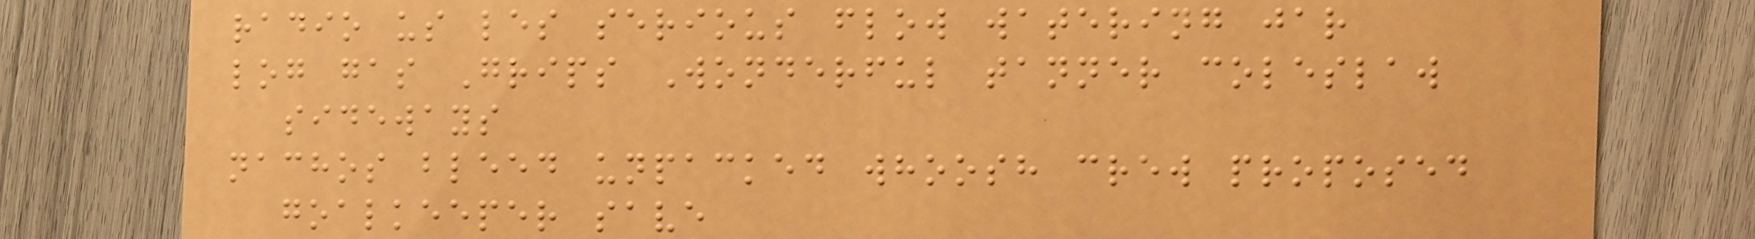radio us les serious flow watering jar
log gas Grips Wonderful tanner coleslaw
sideways
nachos bleed unpacked whoosh crew proposed
goalkeeper save
